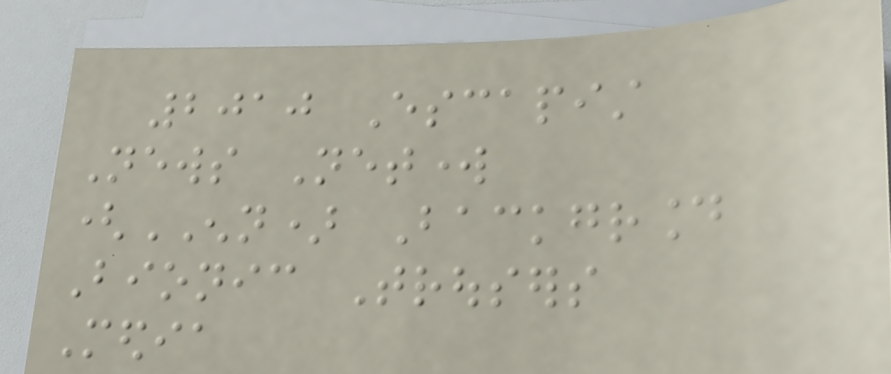2010 Escapist
News Network
(ENN) Background
Bionic Trousers
Media
